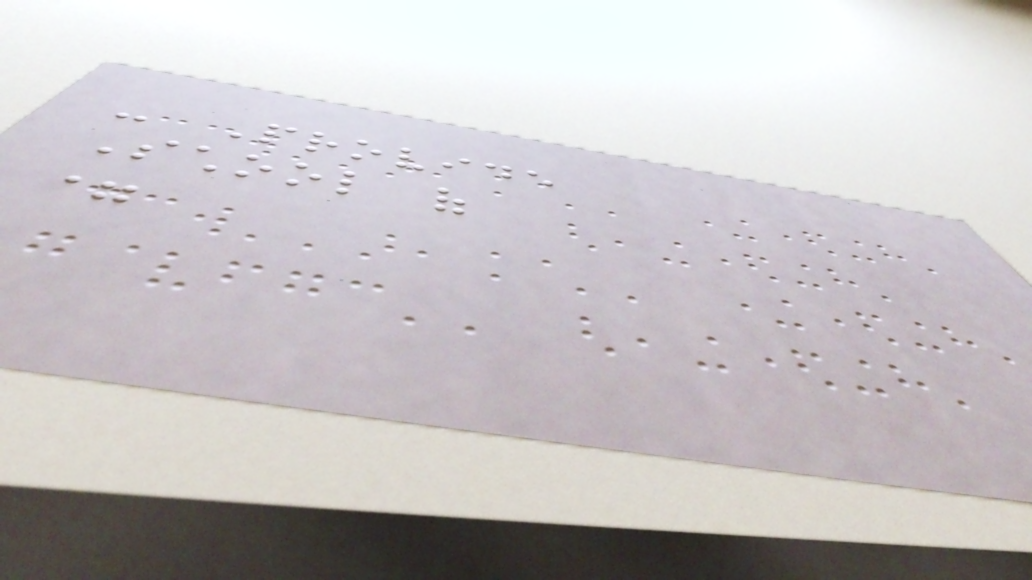- Provide
School of
=
